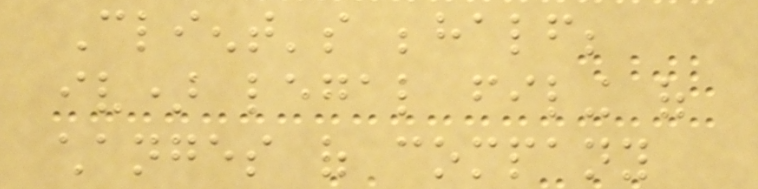Client's behalf;
iv) legal filing of
changes of company
